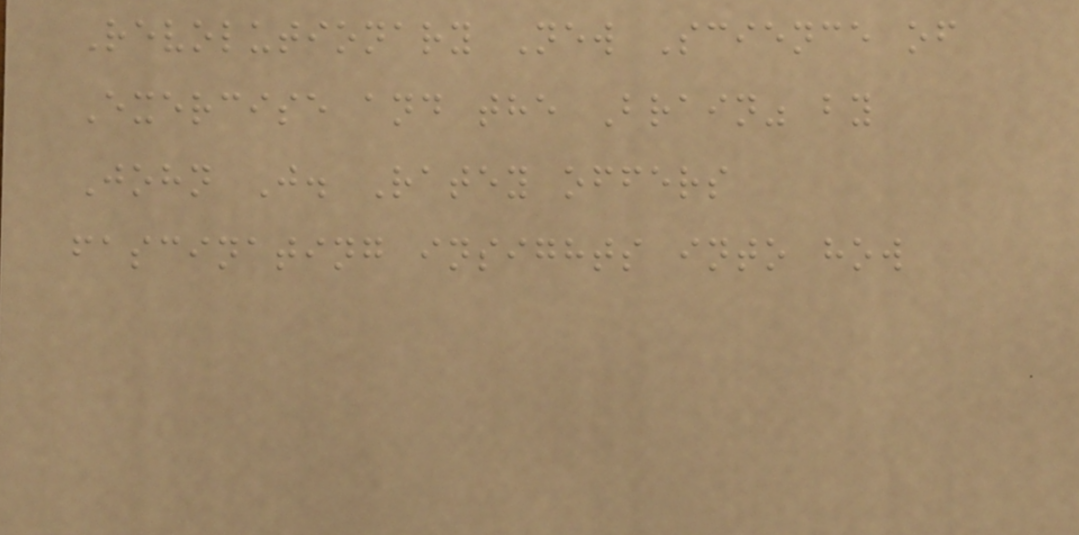Revolutionary New Science of
Exercise and the Brain" by
John J. Ratey offers
fascinating insights into how
